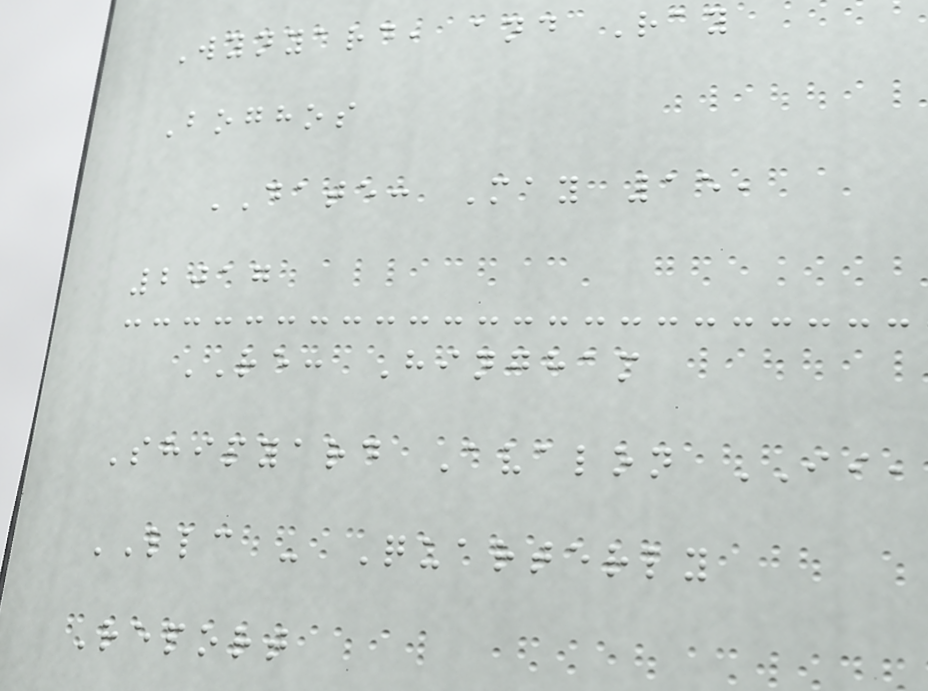Wynyard, and Ray
Boghos
DATE: May 15,
2017
RE: Hingham
Shipyard Avalon II,
LLC - Quarterly
Report
